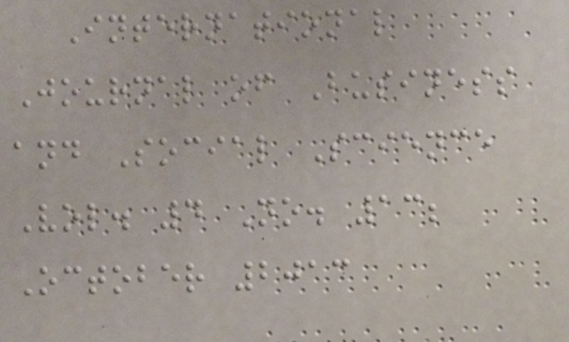International
Journal of Business
and Social Science
Vol. 4 No. 13;
October 2013
